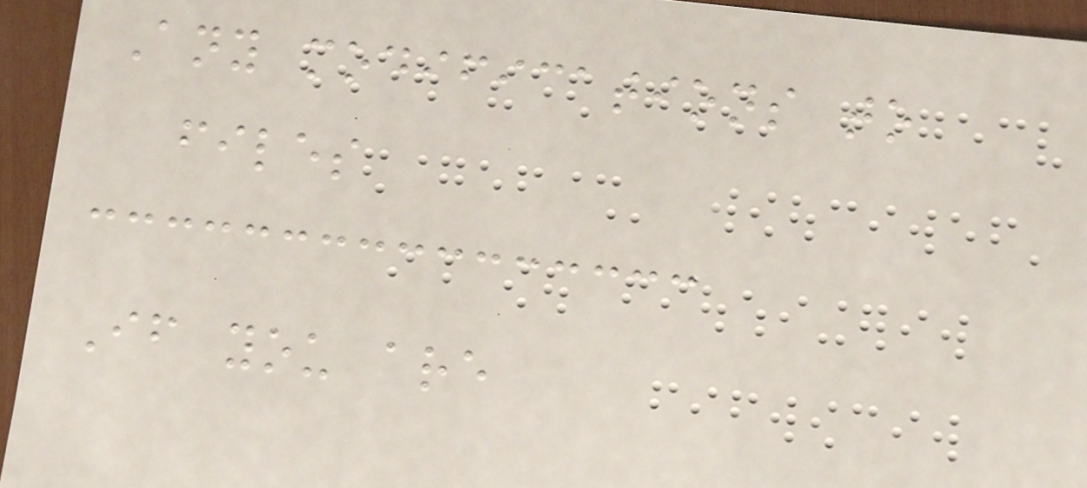Any modifications to
files
If you are
